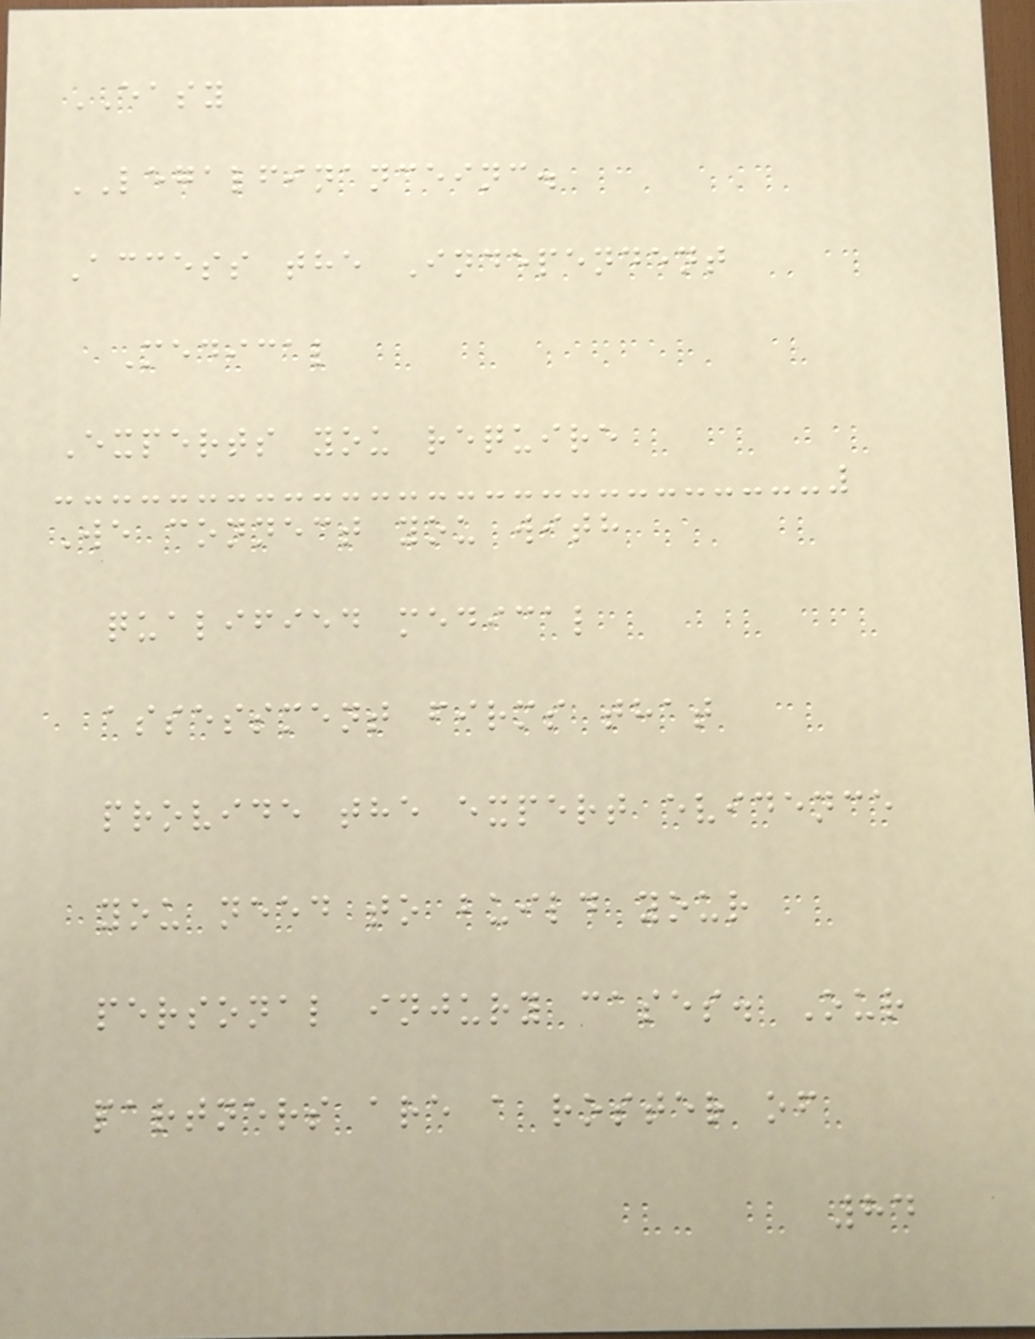EASY
LEGALFINANCEINC.
Access the Independent
Medical
Experts you require
We connect you with
qualified medical
assessment firms that
provide the expert evidence
you need to build your
personal injury cases. Our
partners are a roster of
84
